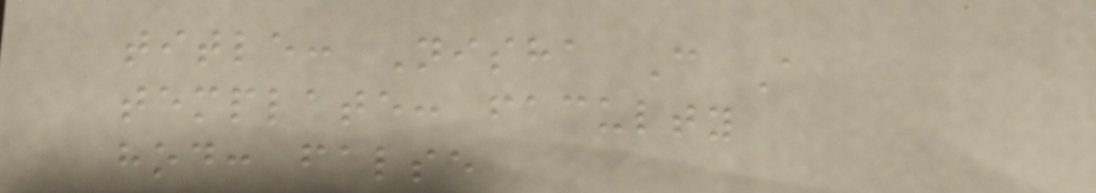title: Nisha C A
template: faculty
hod: false
